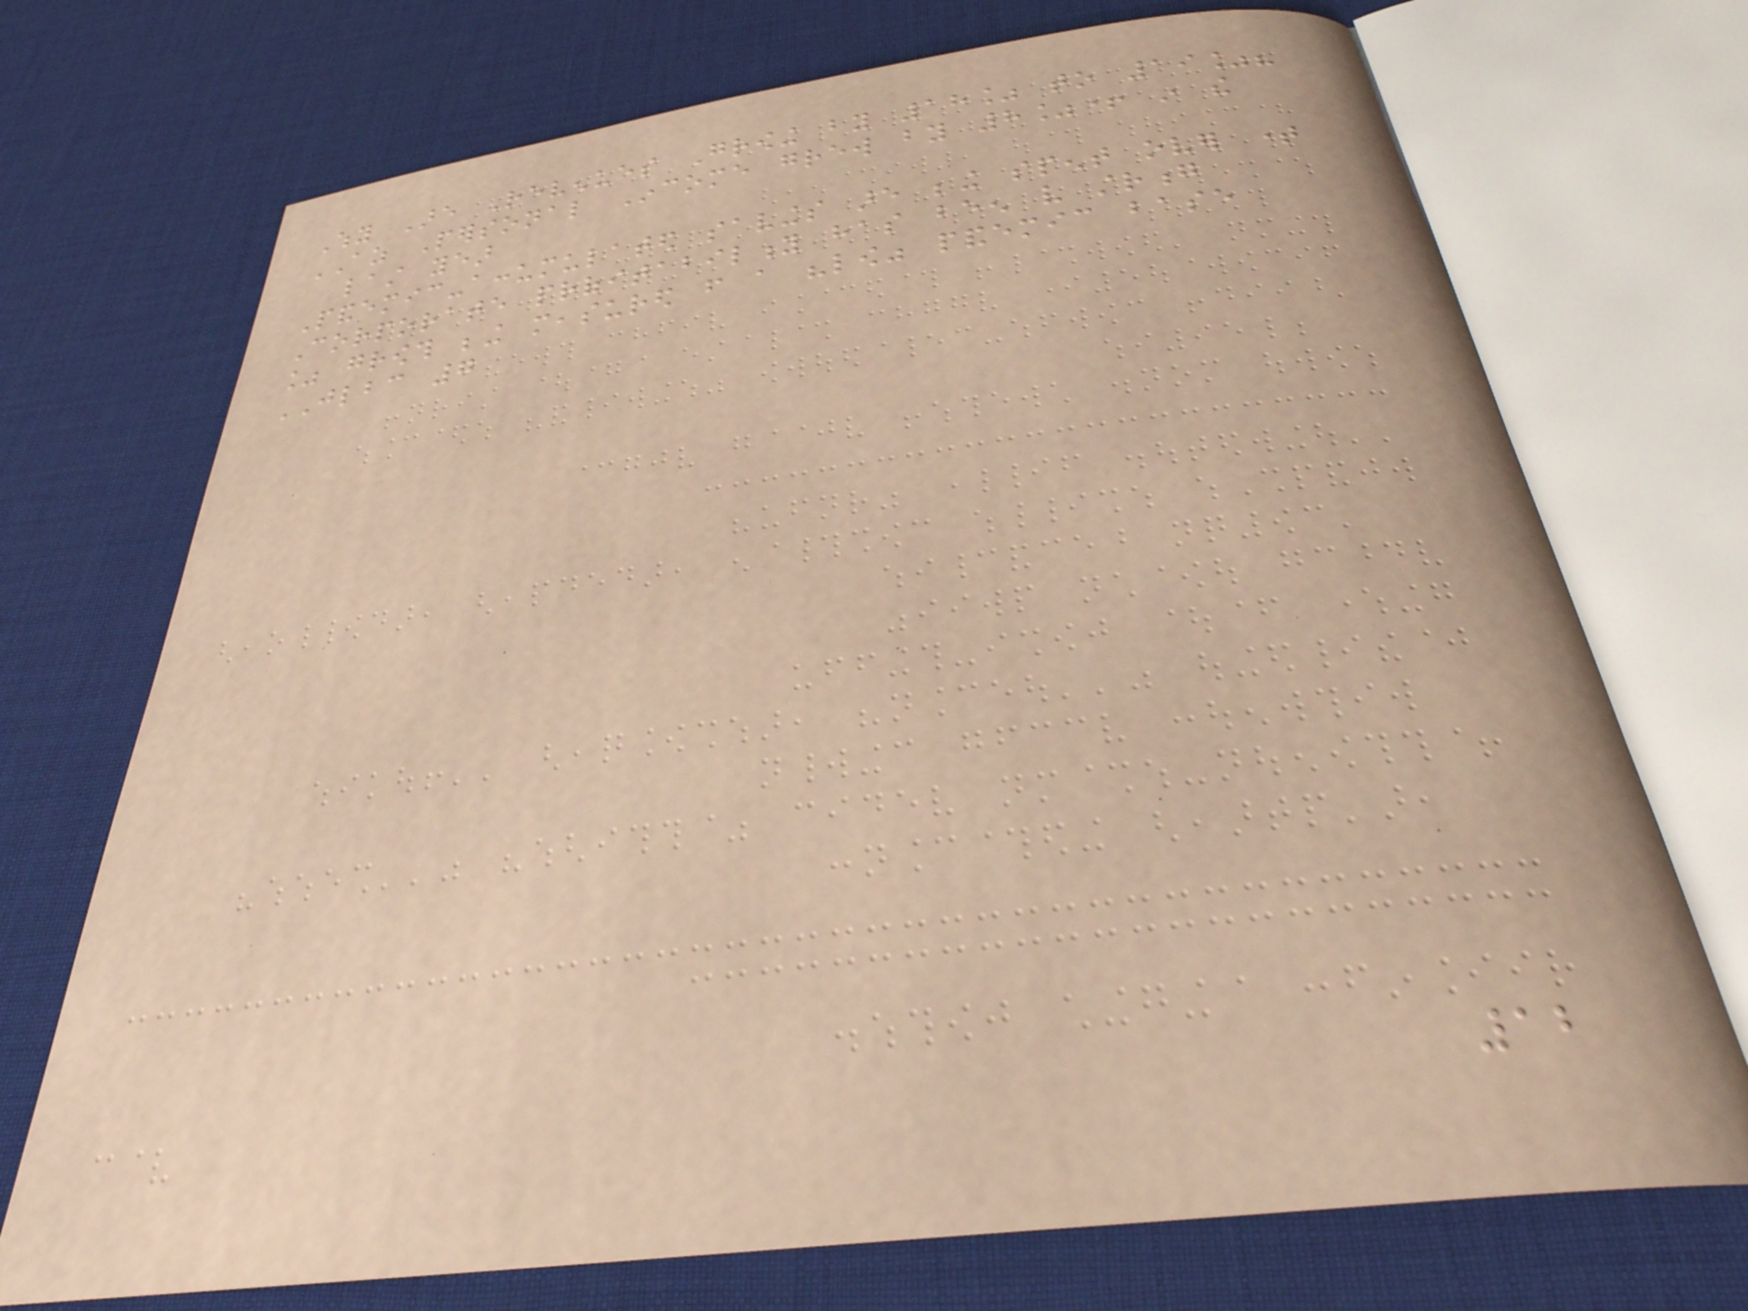Why Are Revenues Growing by 18% to 19%?
AZ Personal Income grew by 8%+ in the
last year
Pandemic-accumulated savings are being spent over time
Corporate profitability has been very strong
% growth being measured from a "low" pandemic base
JLBC 7
12
